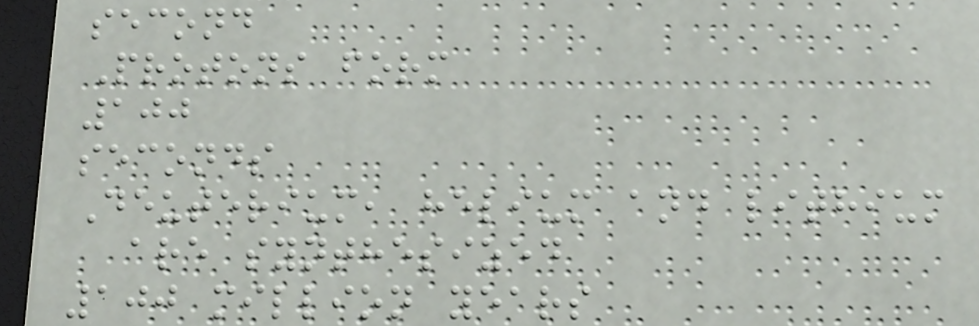second
Protons form
100
seconds
Deuterium, helium and lithium
are synthesized
100 million years
